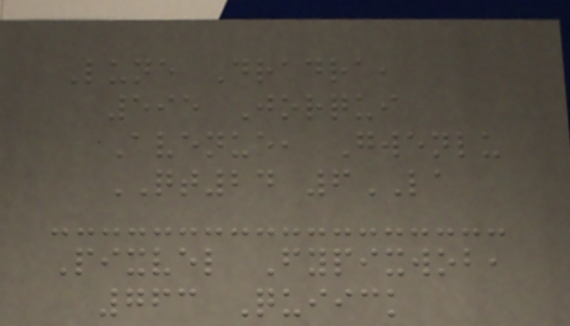Lune Dradra,
595 Jorqui
Avenue, Gwenlu
QT24 6LA
Pixvel Fypixwob,
763 Quiick
